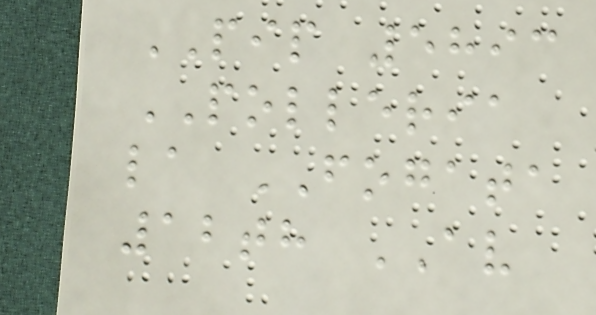PIP 5893
POLLERIA
la FOGATA
12th AV
